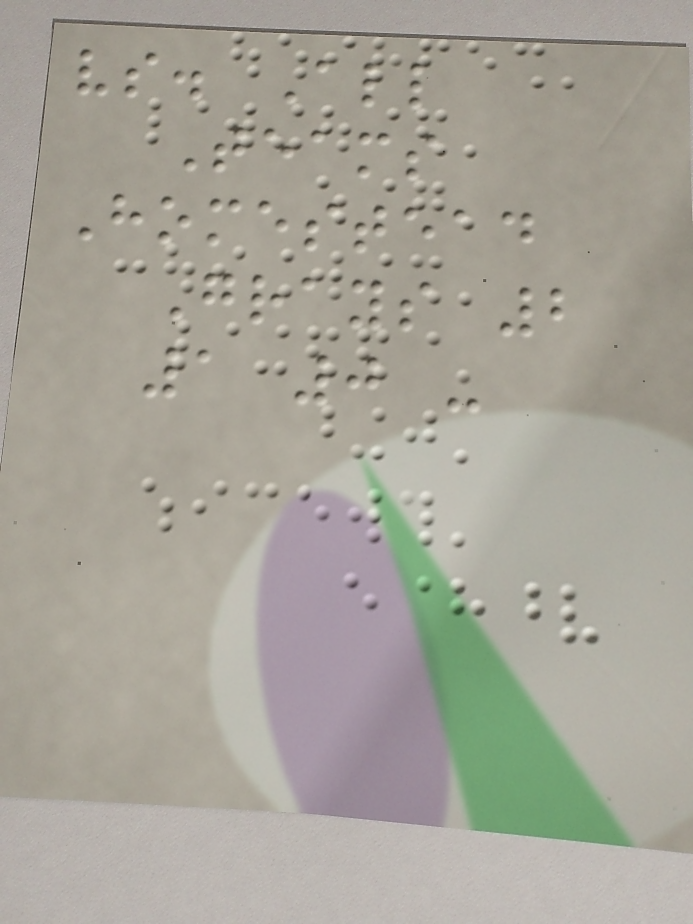vs. All
Teams
Homestead
Grays 2
1 0 -
